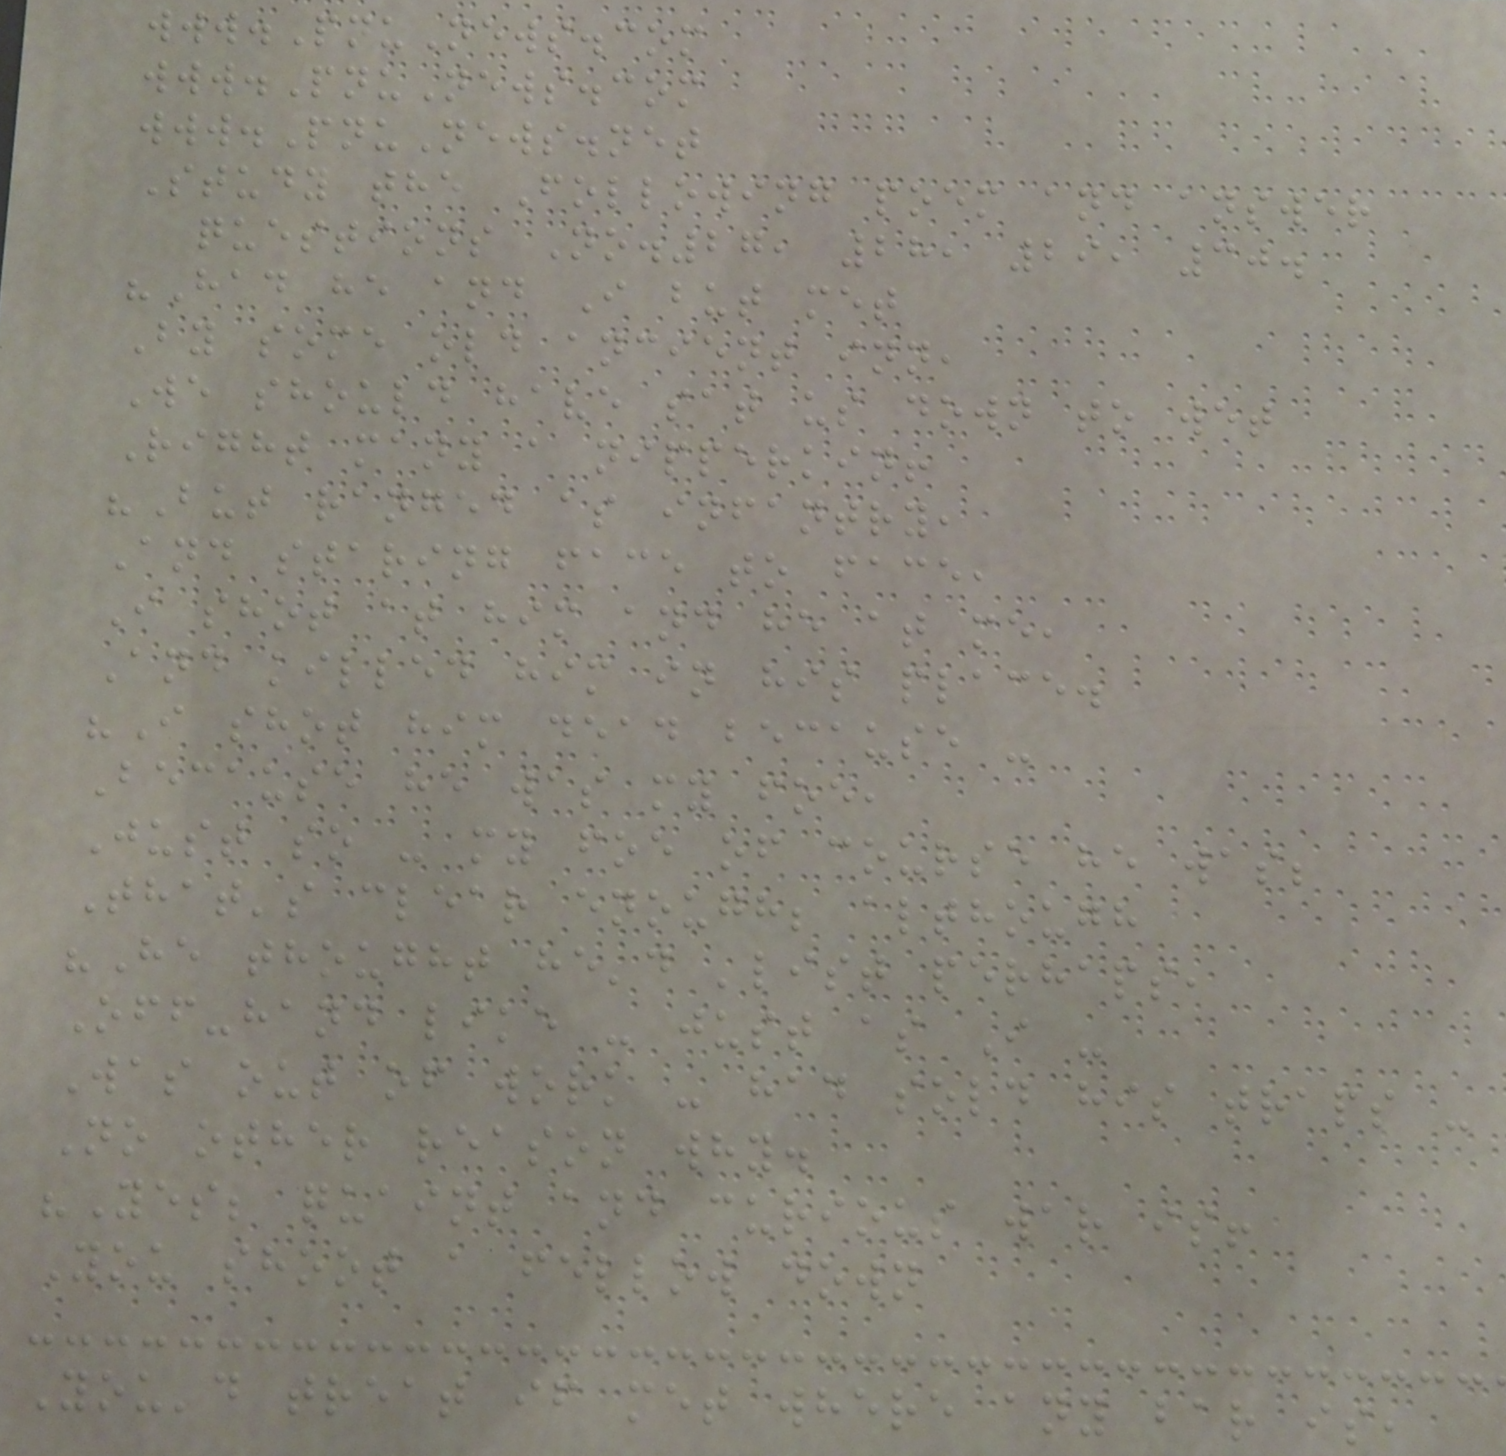www.PnuNews.com
www.PnuNews.com
www.PnuNews.net
Study the Following poem and answer
questions No.27, 28, 29, 30.
"Had he and I but met
By some old ancient inn,
We should have sat us down to wet
Right many a nipperkin!
"But ranged as infantry,
And staring face to face,
I shot at him and he at me,
And killed him in his place.
"I shot him dead because -
Because he was my foe,
Just so - my foe of course he was;
That's clear enough; although
"He thought he'd 'list perhaps,
Off-hand like - just as I -
Was out of work - had sold his traps -
No other reason why.
"Yes; quaint and curious war is!
You shoot a fellow down
You'd treat if met where any bar is,
